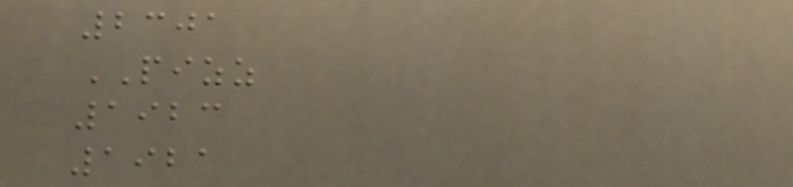2301
PIZZ
1923
1921
